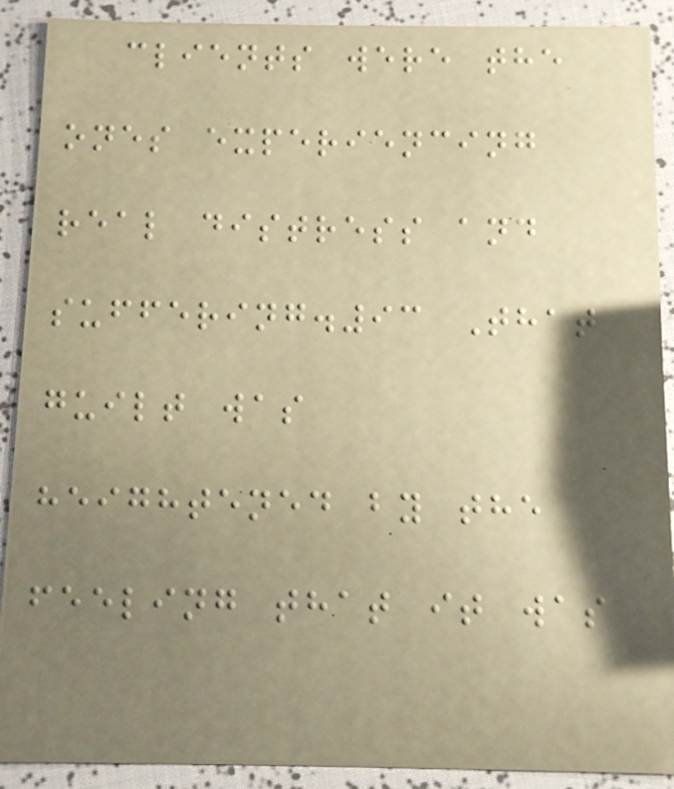clients were the
ones experiencing
real distress and
suffering.93 That
guilt was
heightened by the
feeling that it was
